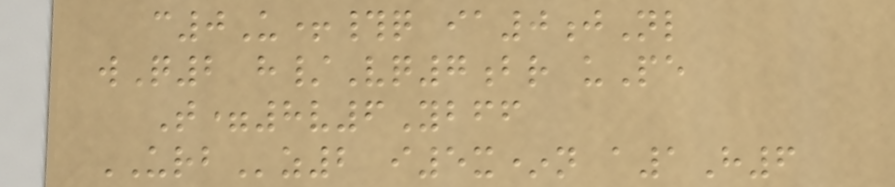c0U+#q ia0jNl
wQ2 h/Vq7br uPe
T=8v6Ybff
URBz2 i5x*n a1H6
